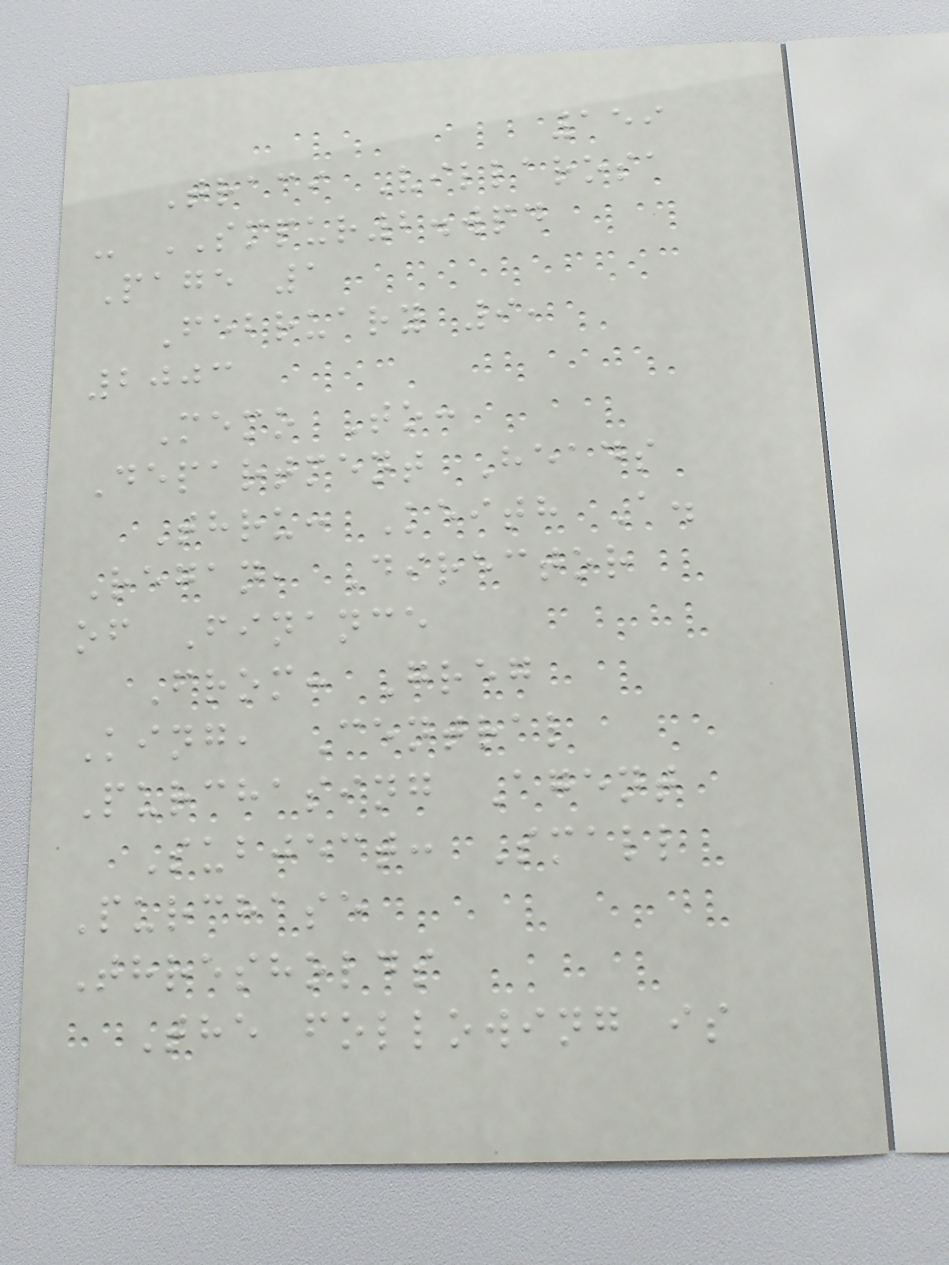159
Traci Villarosa
- SMPUR2.wpd
Page 1
February 9,
2003
Memo To:
Department Heads
Thru: Keith A.
Regan, Director
of Finance
From: Greg
King, Central
Purchasing Agent
Subject: Small
Purchase
Thresholds
The following is
